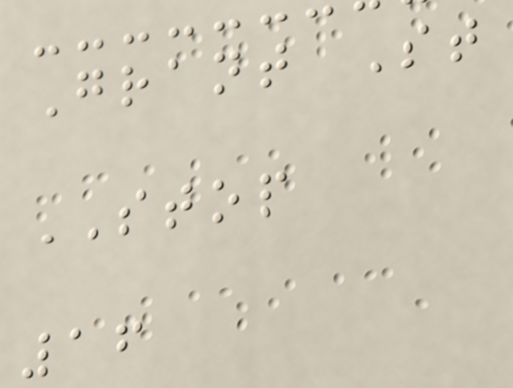Grant St
STOP
16
